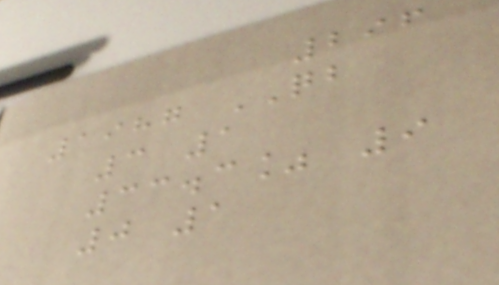296
1987 QB
3 1
33.3% 9
0 1
